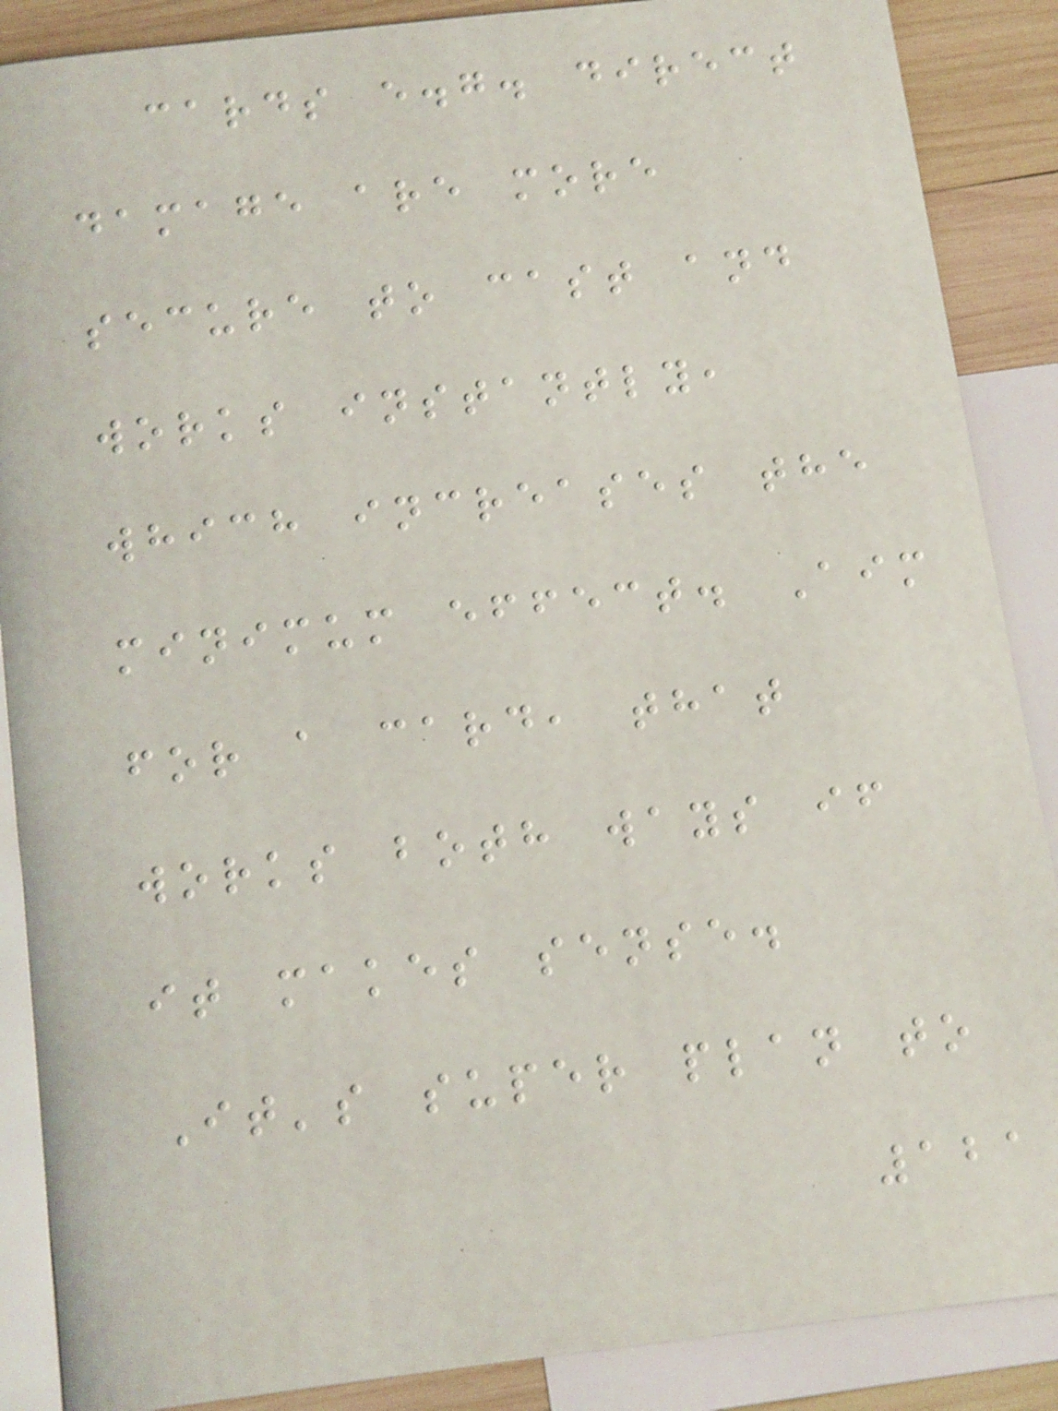cards e.g. direct
damage are more
secure to cast and
works instantly,
which increases the
minimum effect. Aim
for a card, that
works both ways if
it makes sense.
It's super plan to
121
